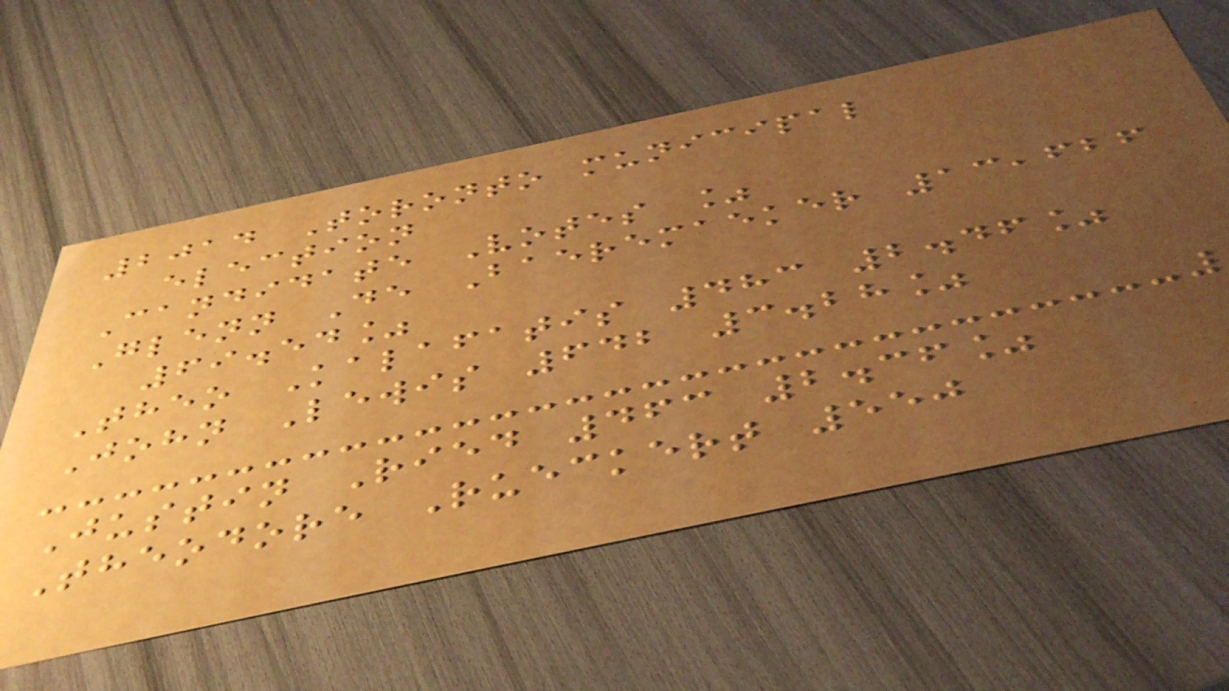2014 Toronto municipal
election
Candidate Votes %
Glenn De Baeremaeker 13,626
69.54%
Theo Kalafatis 483 2.46%
John Lewis 642 3.28%
Justin Ried 463 2.36%
Theodore Rueckert 550
